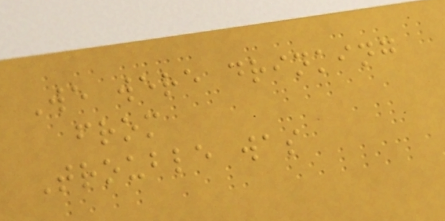We were drinking
from
Trouble was
